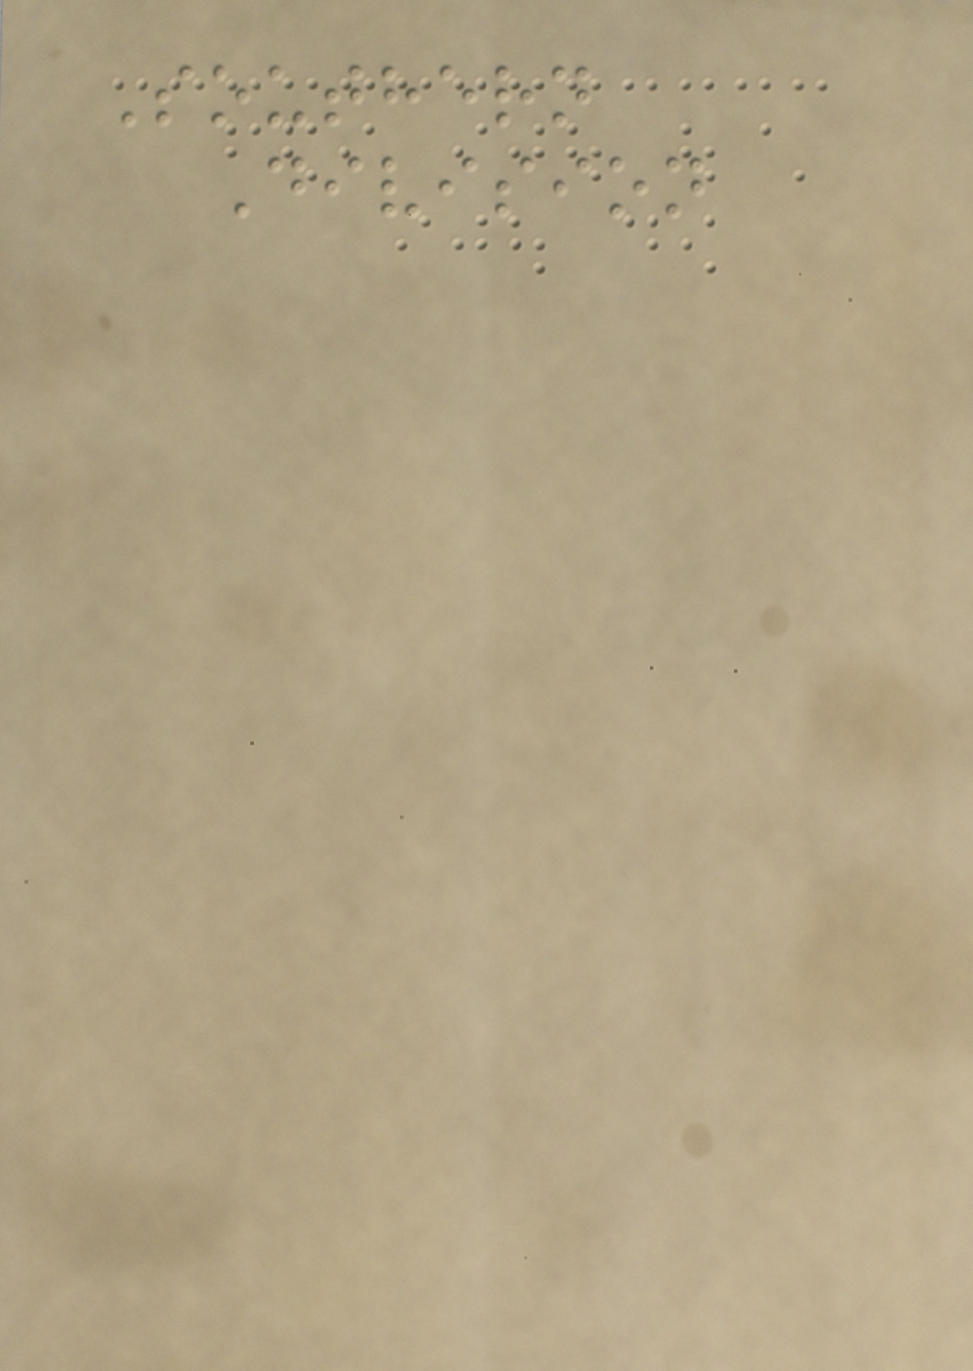Southern
Division
